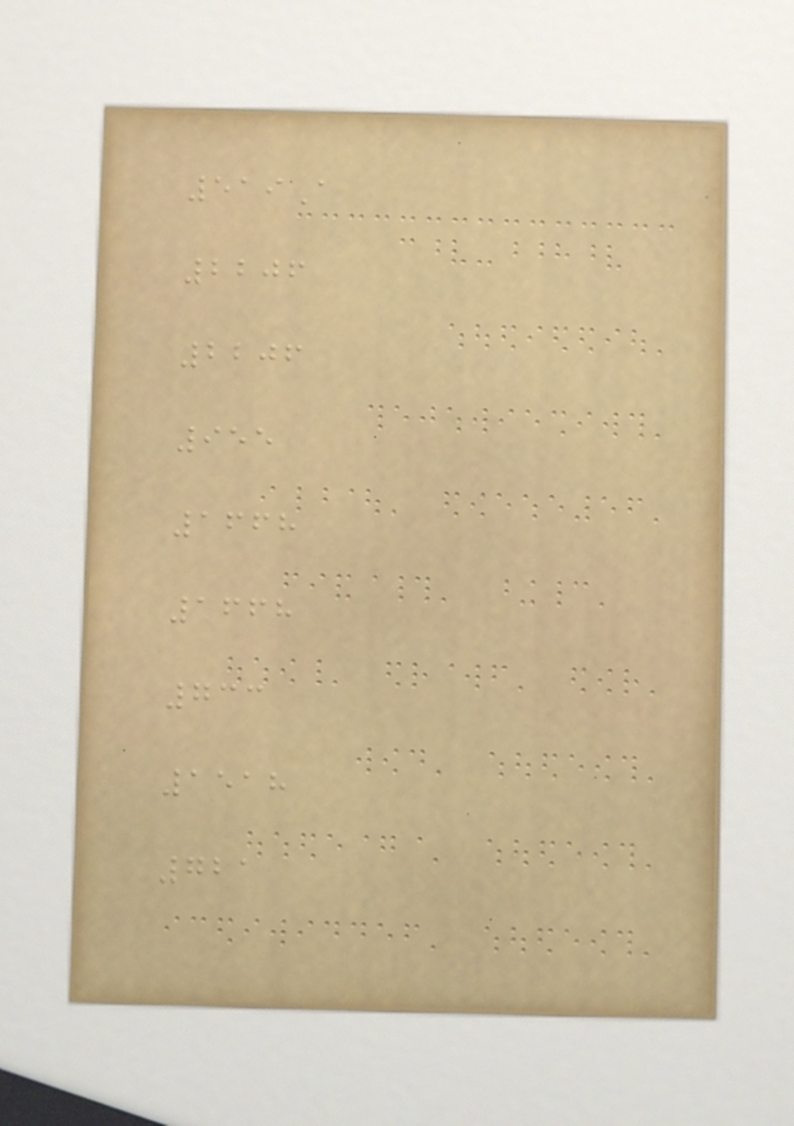519A
2206
2206
955
1668
1668
733
1518
721
